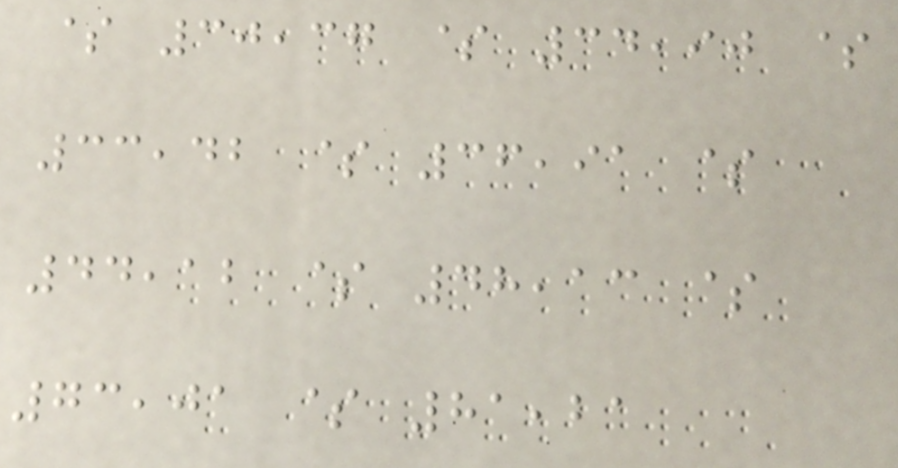$ 30,37 $ 34,90 $
33,42 $ 36,91 $
44,12 $ 48,13 $
73,01 $ 81,21
